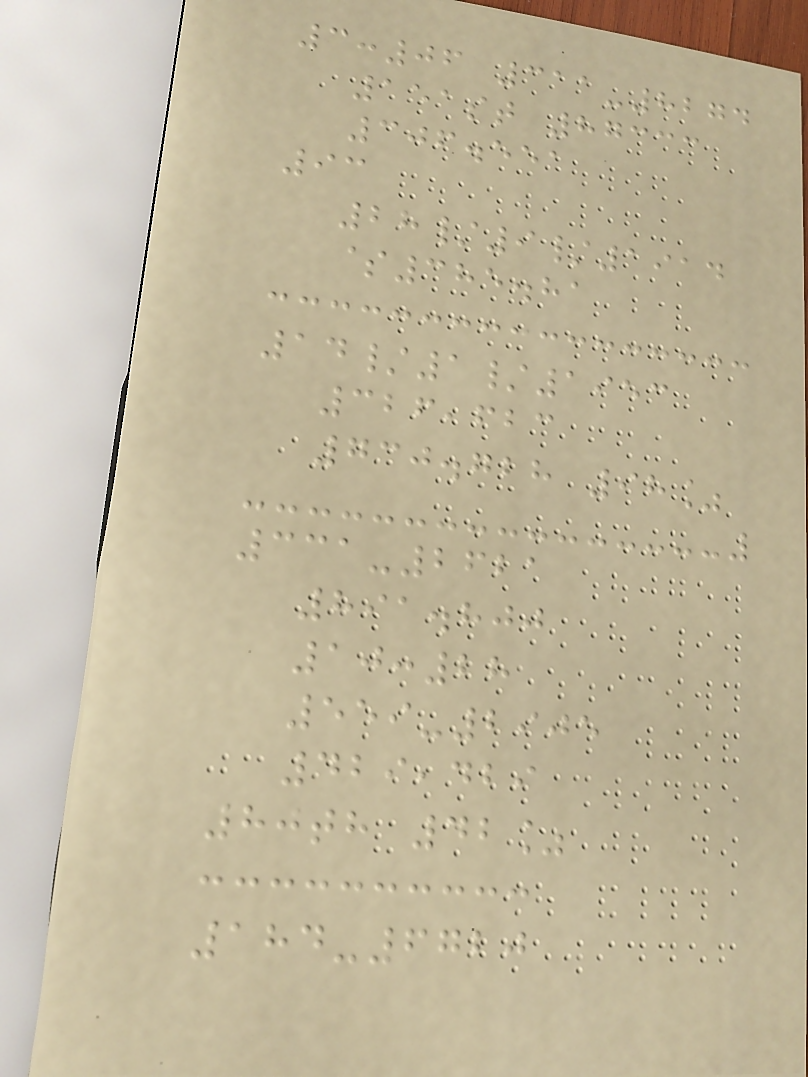3:06 311-8274
151st 87333
306.551
93
28/9/1914
$385.81
14/1/1953
326,623
730.728 98%
331-2621
891.800
10:28
559-2905
429,429
80th 42%
184-6720
